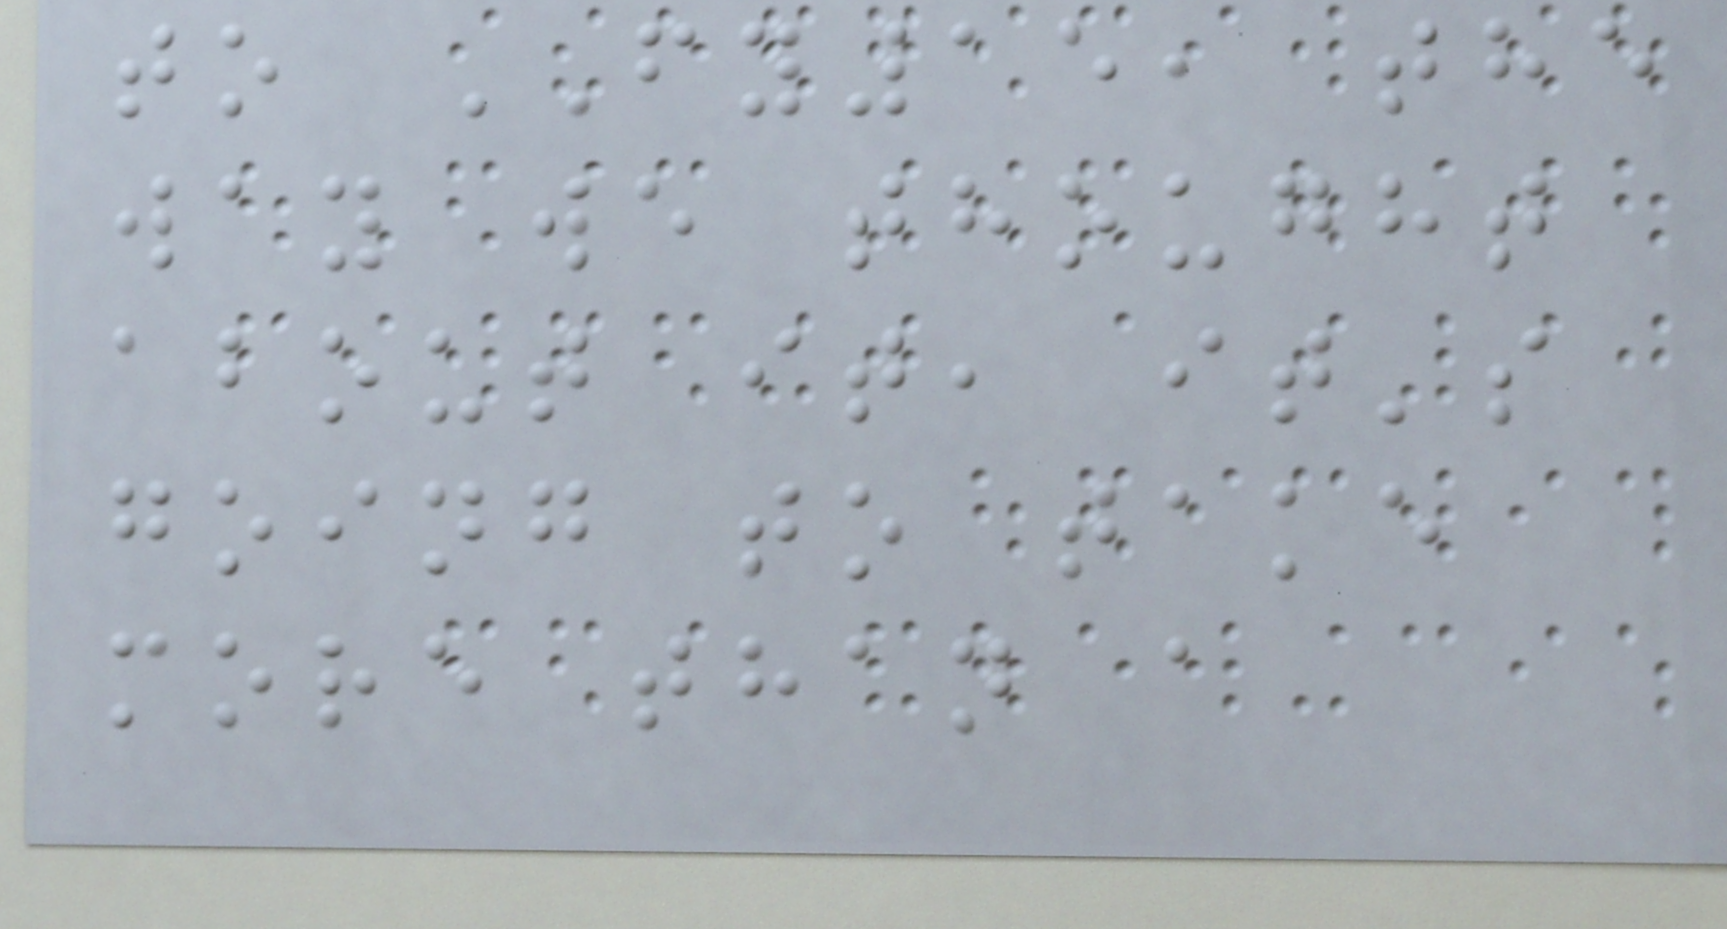to FY15, the
way we thought
about it, it's
going to take
more than a
